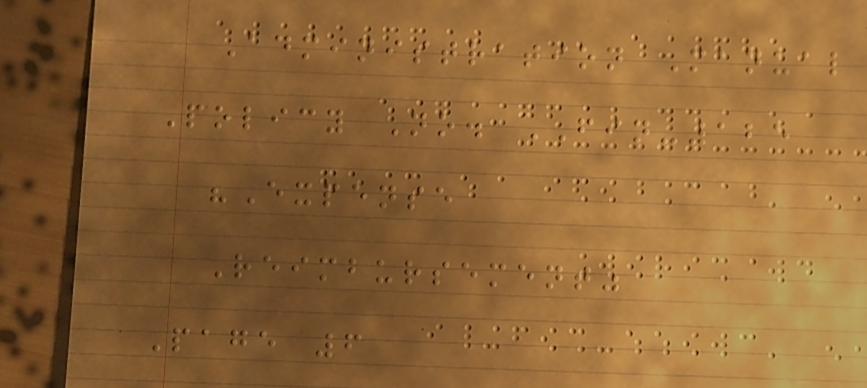Administration Manual
Policy No. FIN-125
"Expense
Reimbursement"
Page 6
